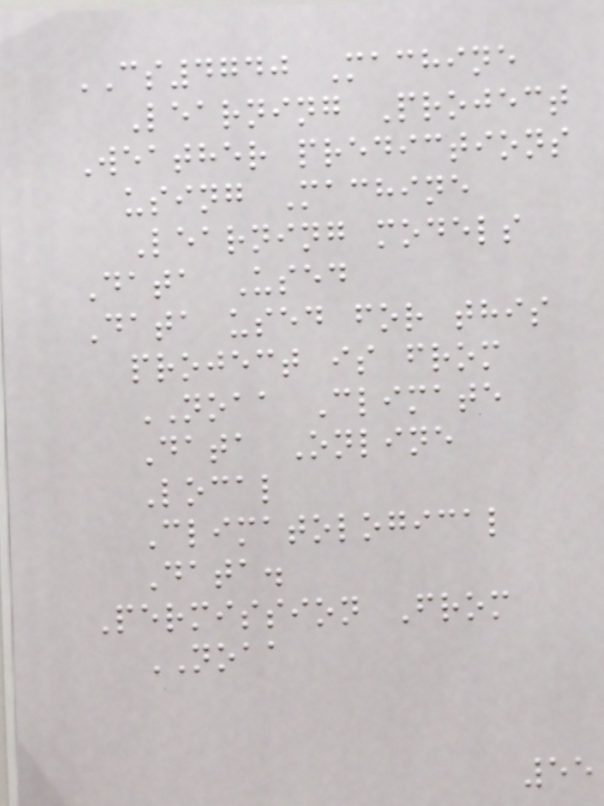CS4740 Machine
Learning Project
Weather predictions
using Machine
Learning models
Data Used
Data used for this
project is from
NOAA Climate
Data Online
Local
Climatological
Data.
Permission From
NOAA
55
